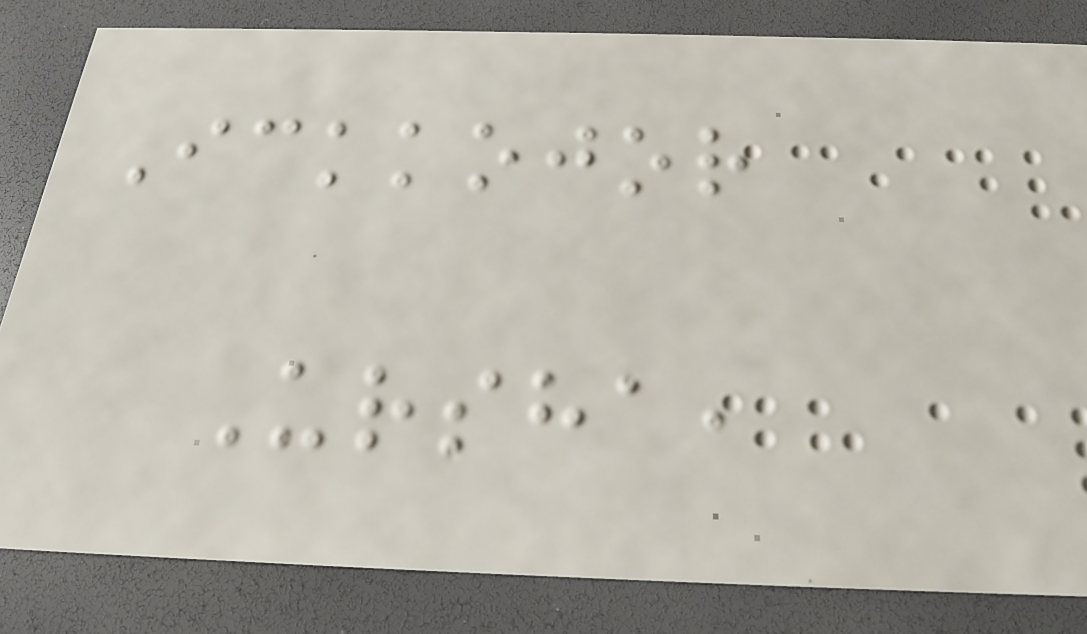Ickkojor
Ursha,
